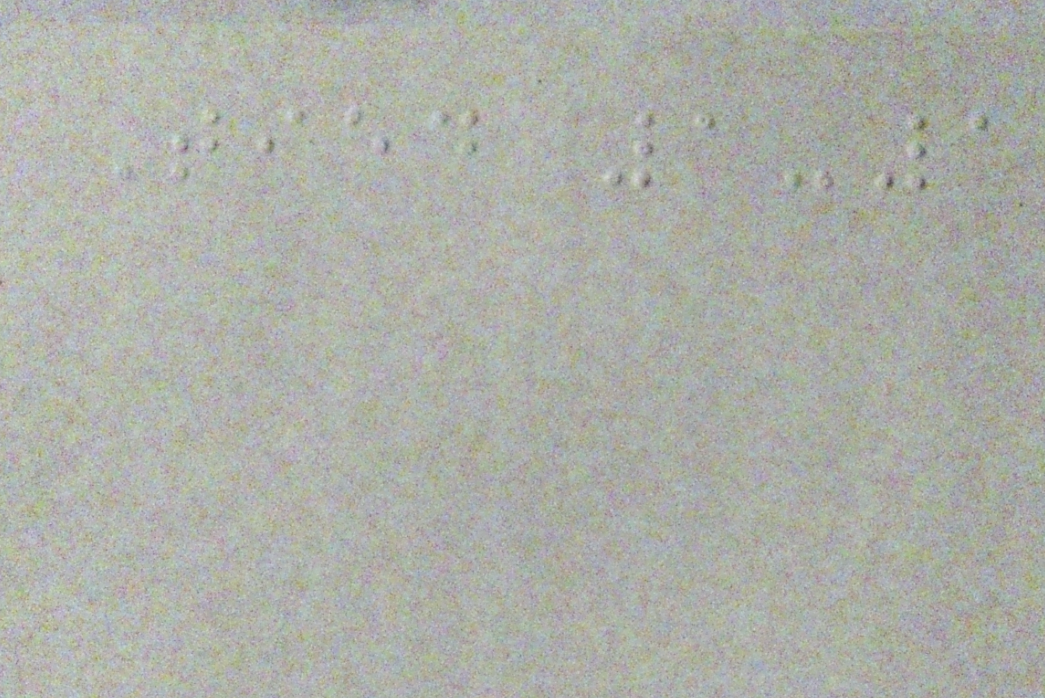Tied 1-1
